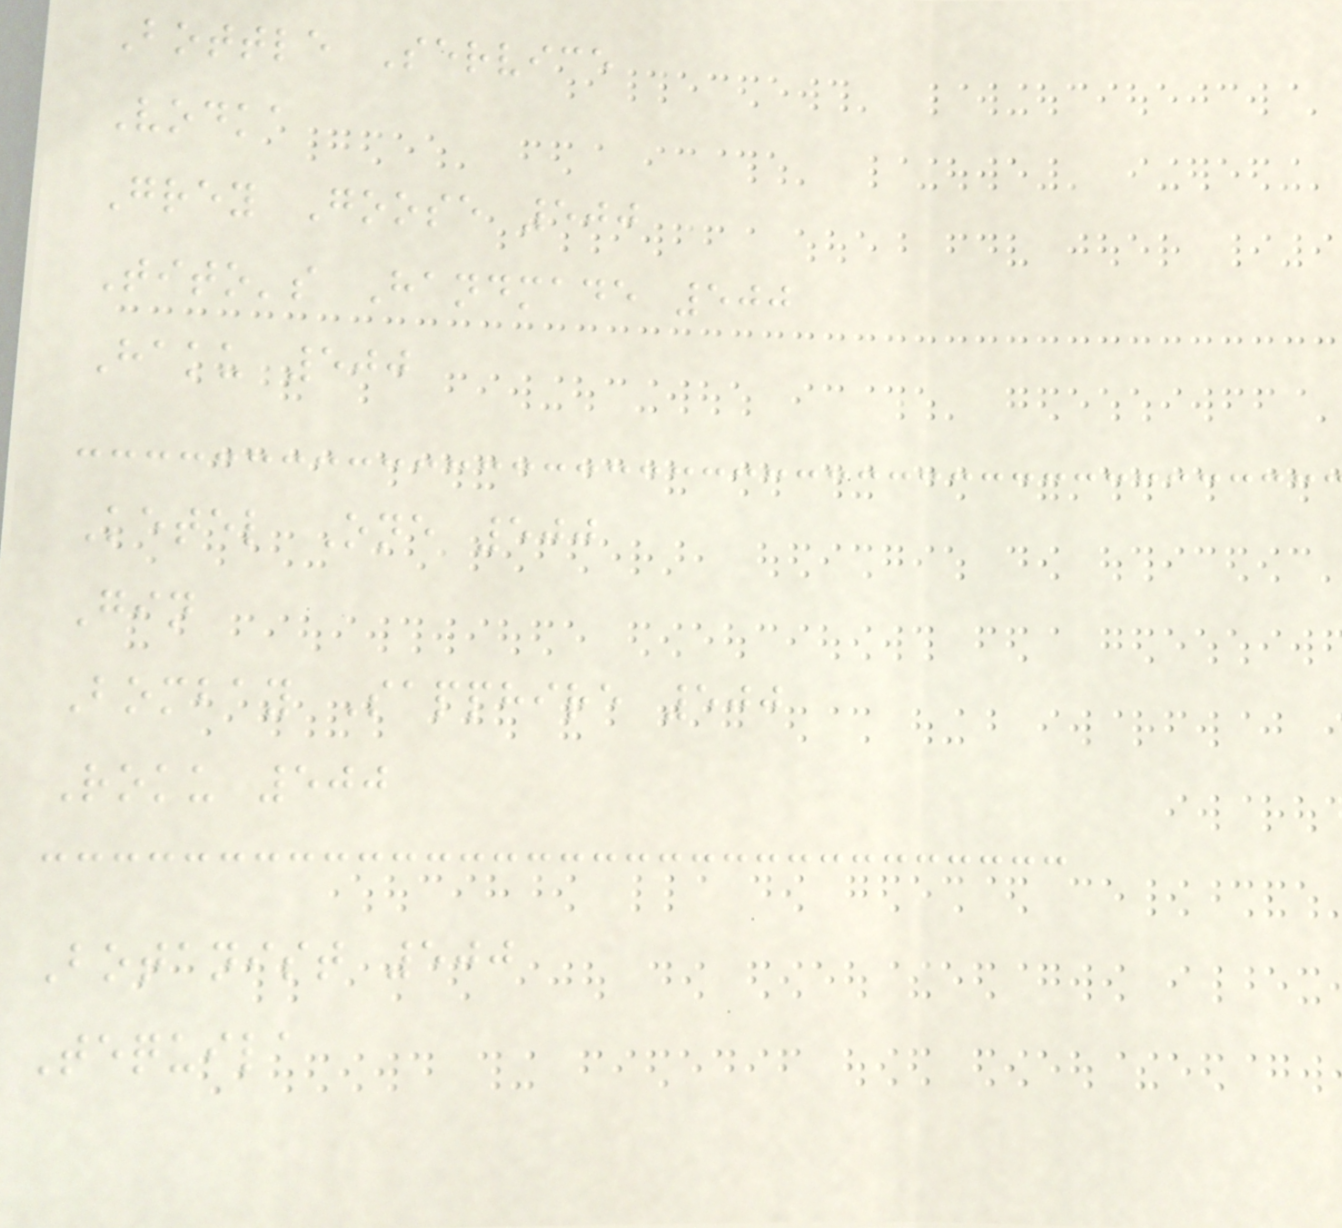Bottle Service
Vodka
Grey Goose 500
Tito's Handmade 500
Haku 500
Ketel One 500
Gin
Bombay Sapphire 500
Roku 500
Botanist 500
Tequila
